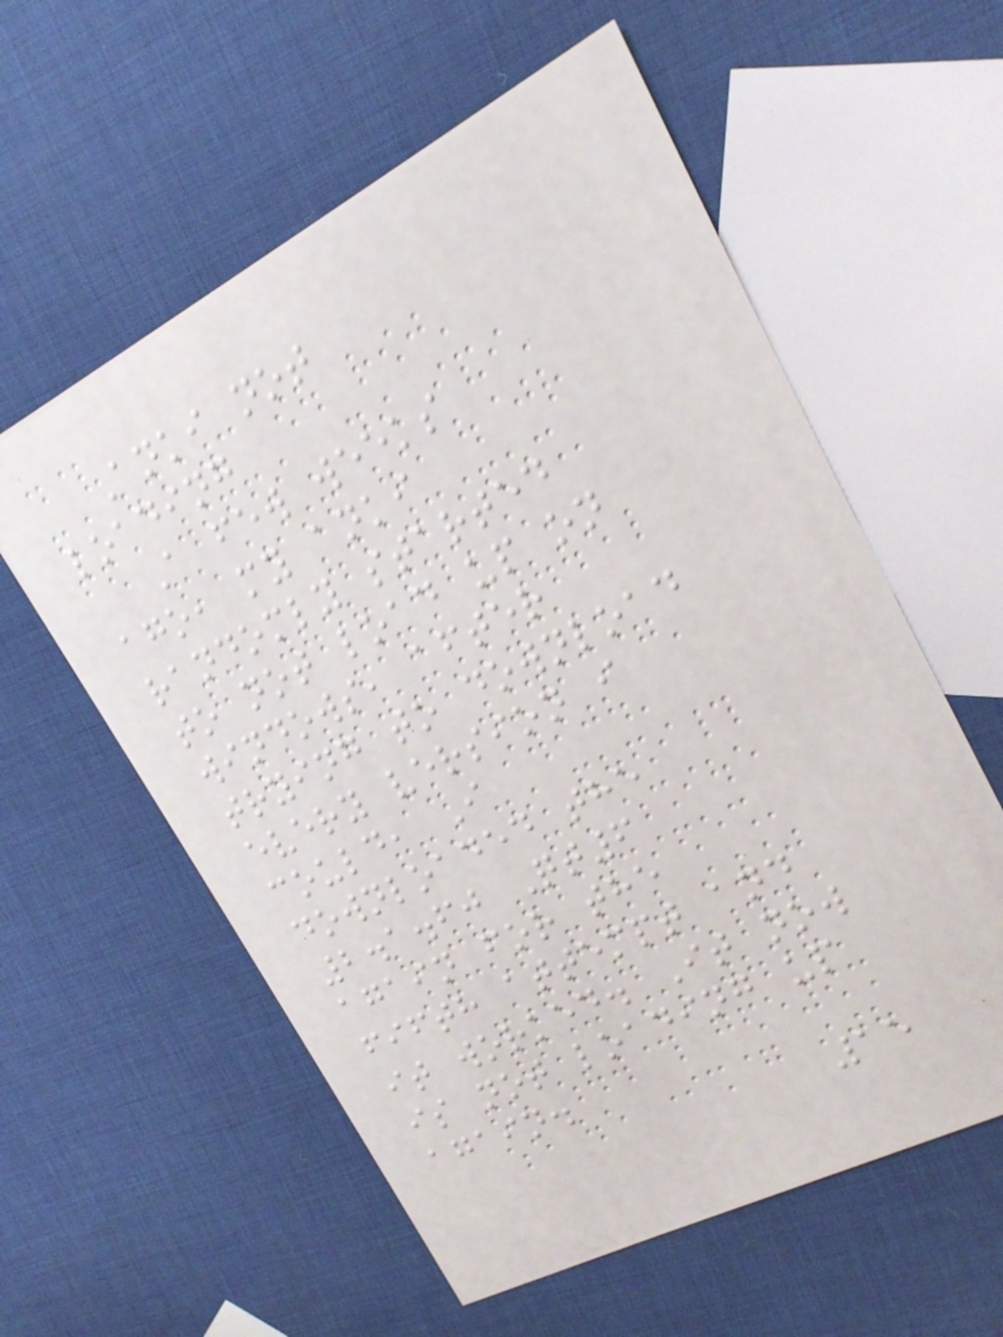Anki not
loading
A few weeks
ago, my anki
randomly started
to not load up on
windows, after
trying to download
every version i
could, I
downloaded the
2.1.60 Qt6
again for the
fifth attempt and
it worked. It now
is not loading up
again.
15
